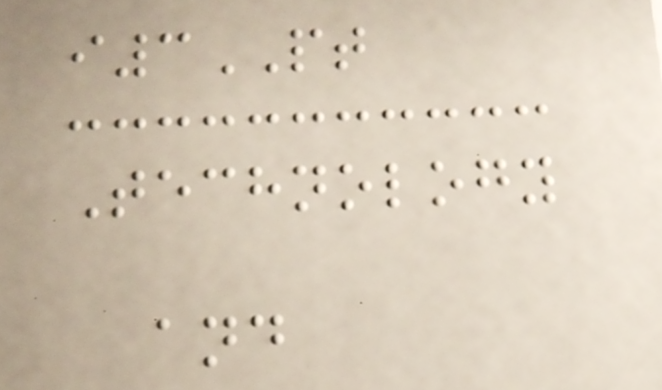i3PT
Technology
and
